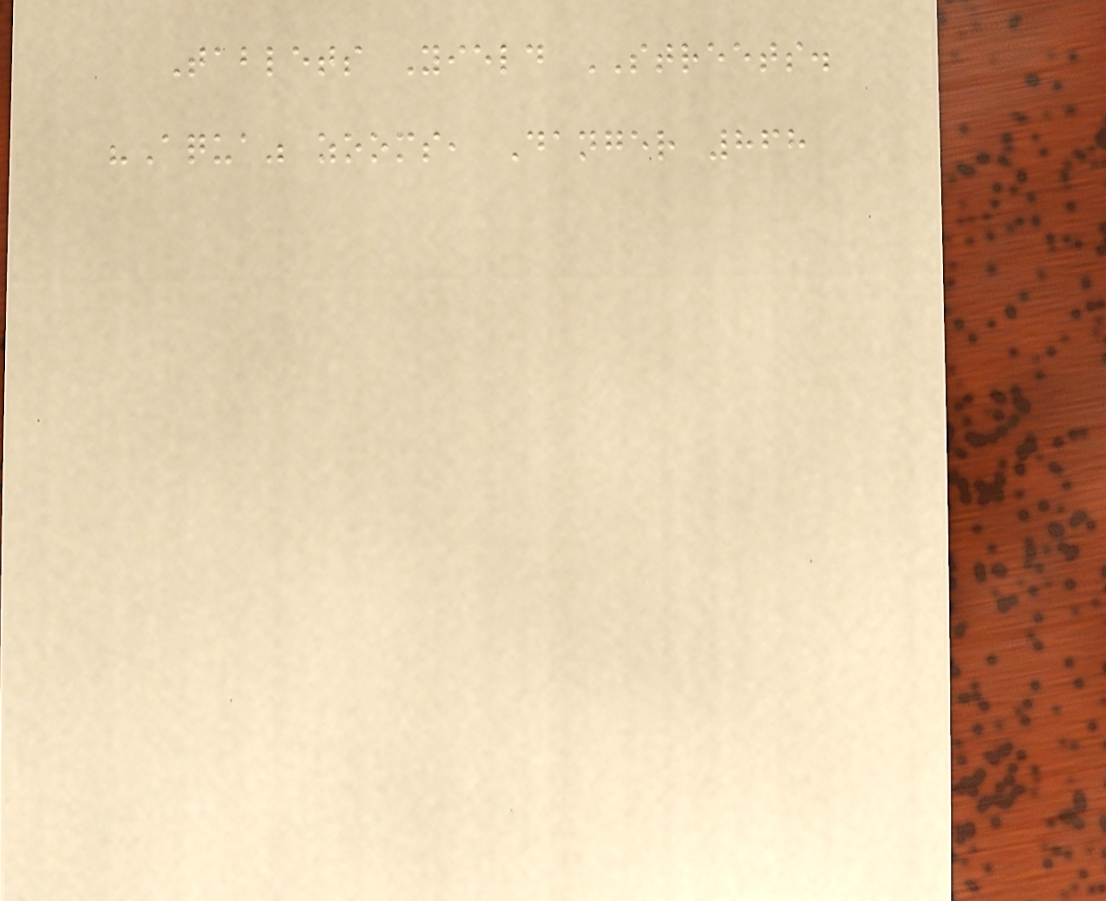Tablets Yield STREETS.
"Aqua" zooms, Danger 868
